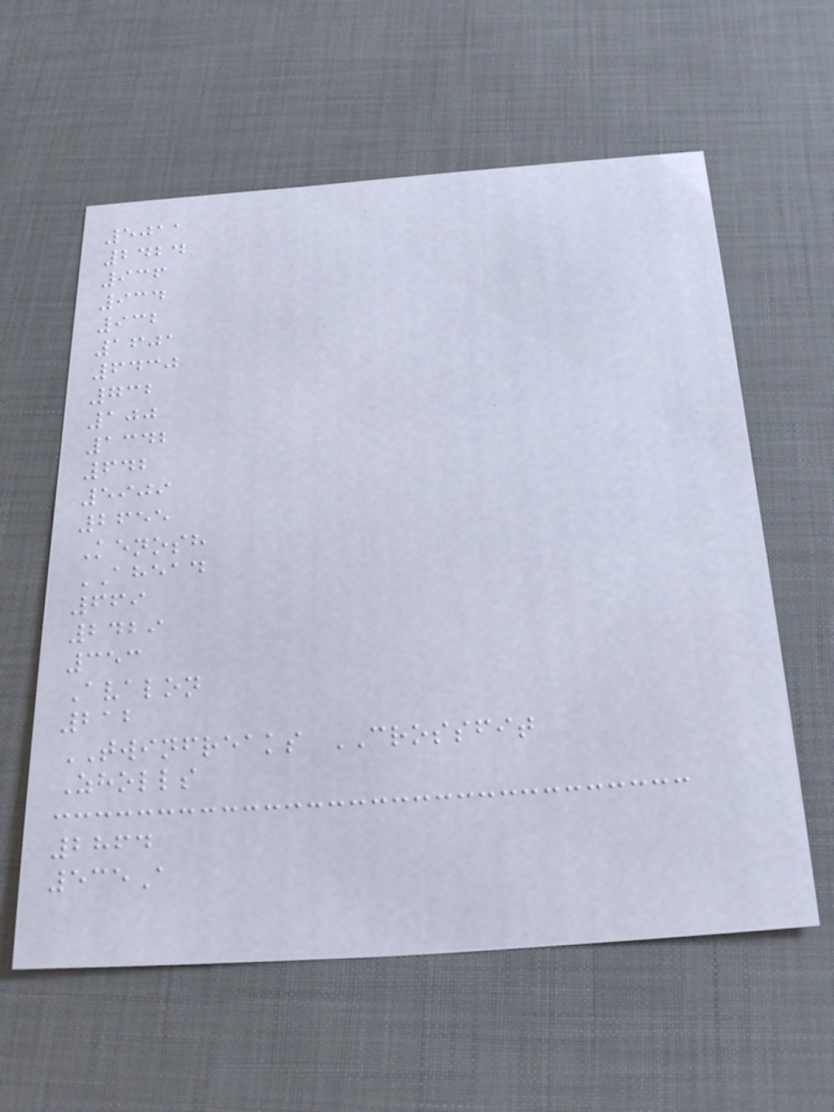5011
2424
936
934
932
1601
6430
732
100
1342
642
5909
2655
Kenosh
AHEAD
669
2429
353
Avalon
212
TWINFREAKS CROSSFIT
Zholls
2864
535A
